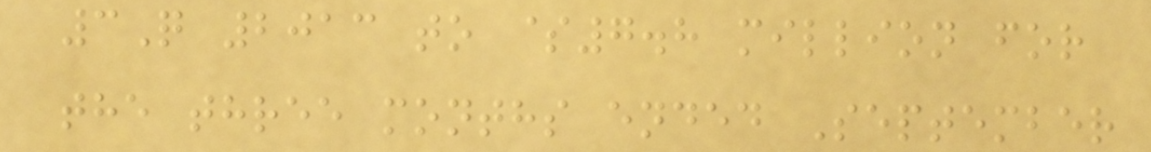3Q 2013 to $7.8 million for
the three months ended September
